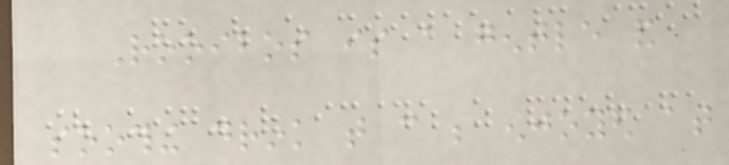Rooibos is a gentle and
soothing drink that can be enjoyed at
